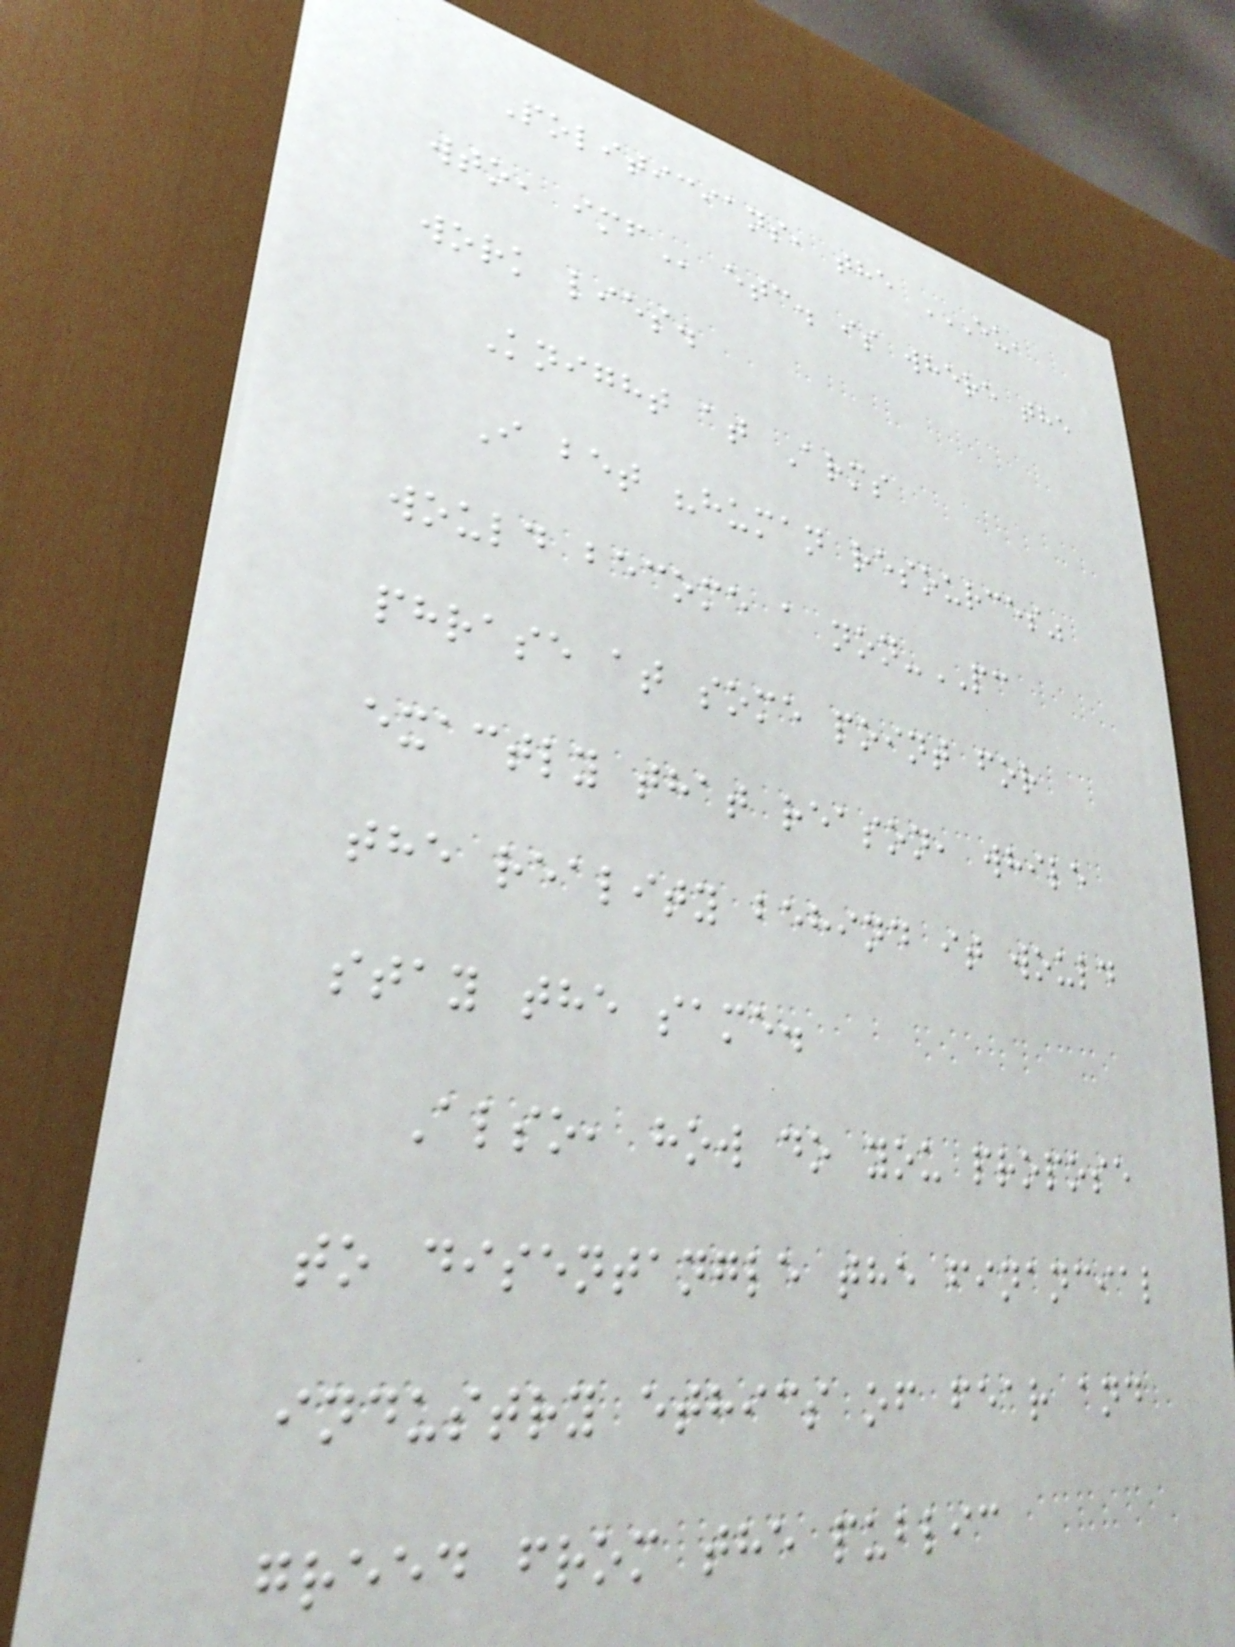Politicians, the EU,
WTO, IMF etc. is where the
work lies.
Knight at Arms
I bet "human resources"
would become a non-PC
phrase at some point for
exactly that reason, while
the reality behind it would
stay the same.
Also, how do you propose
to disentangle the financial
industry ethics of fear and
greed from the public
